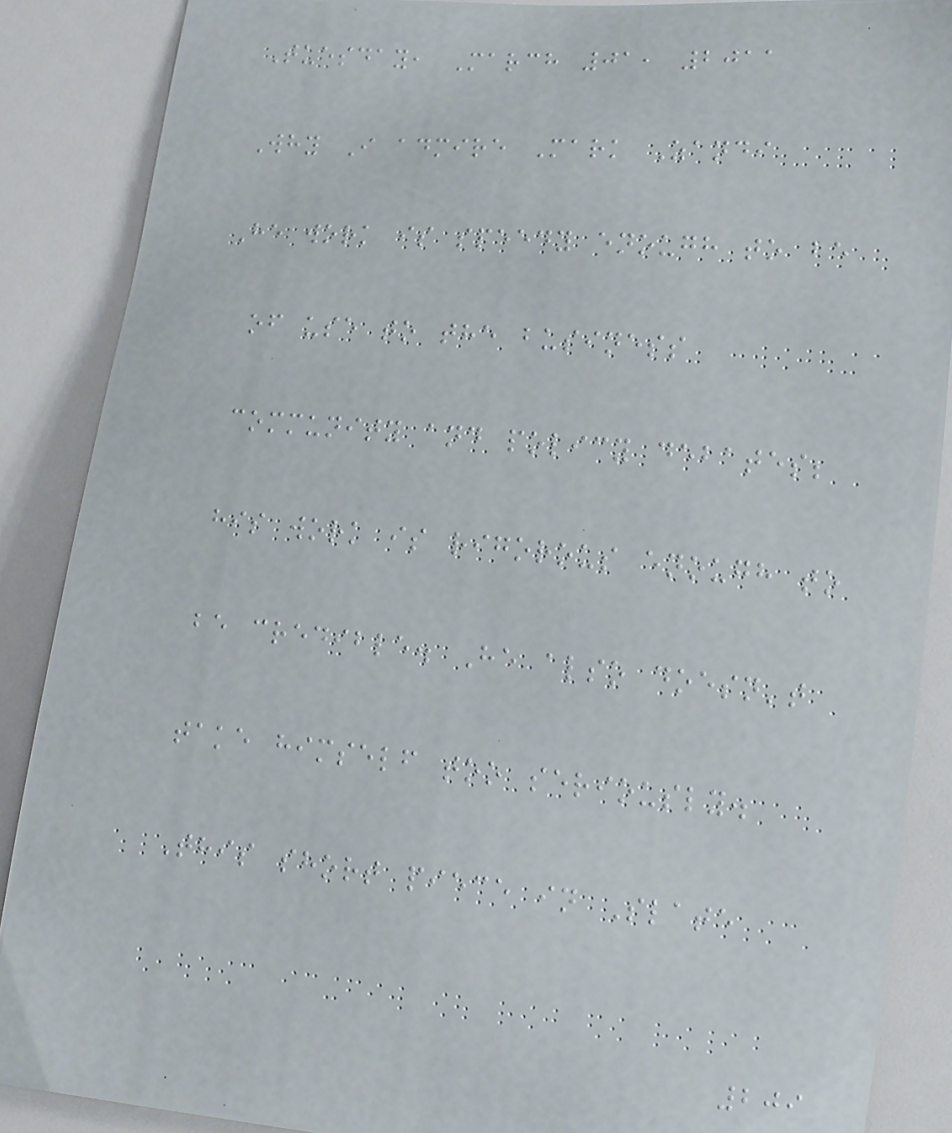Tuesday, March 01, 2011
Why I admire Mark Zandi
He work is speedy enough to be
of use to the business
community and policy debates;
his work is rigorous enough to
be credible. He also doesn't
take himself too seriously.
This short piece in Slate
209
